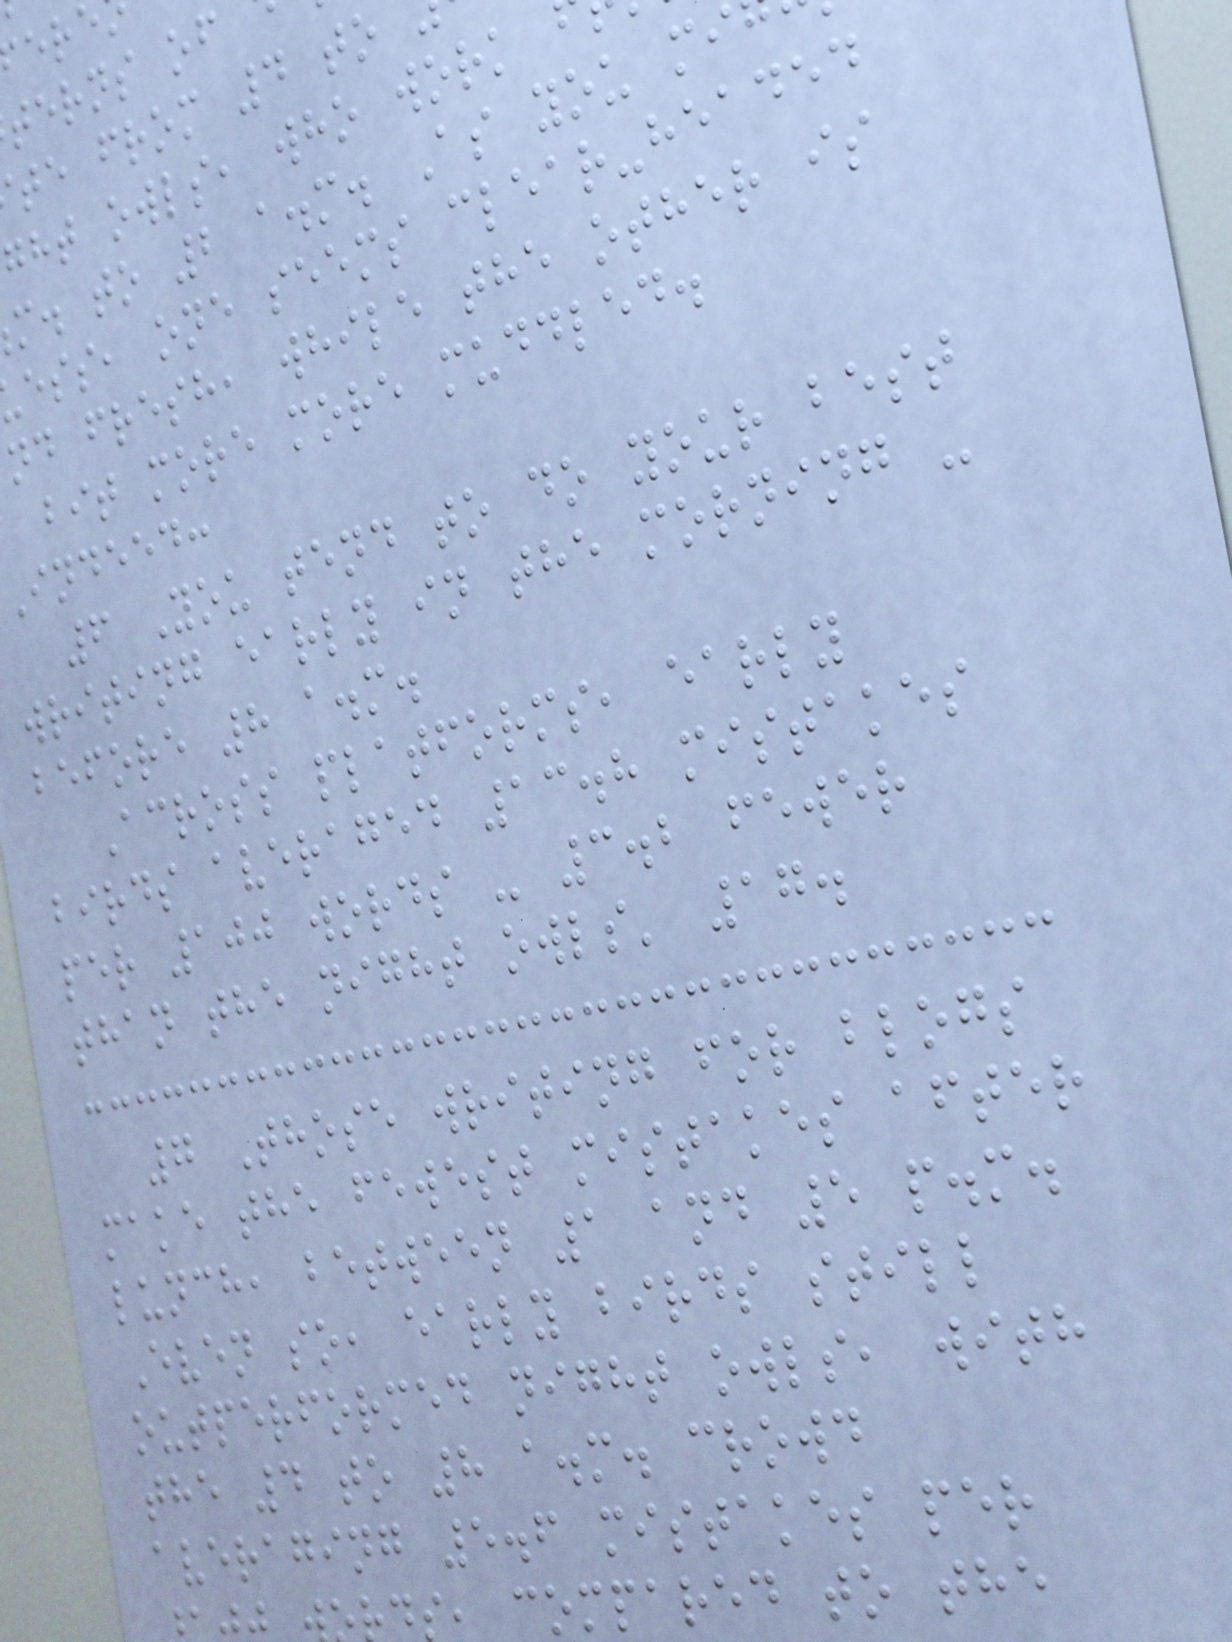terns of
te from 4 to
ght owls, who work
m. to 2 a.m. As you mi
ess, one seems clear-headed
nd fresh, while the other is
bit more more muddled.
Indeed:
6 You tend to do your best
writing early in the morning -
before 8 a.m.
Across platforms, early
birds averaged 13.8 mistakes
per 100 words - 3.2 fewer
than the night owls' 17.
7 Those writing for blogs
make the fewest mistakes after
lunch, between 1 and 5 p.m.
Even so, early birds still
outperformed night owls, with
the 4 to 8 a.m. crowd
averaging 5.6 mistakes per
ds, compared to the
